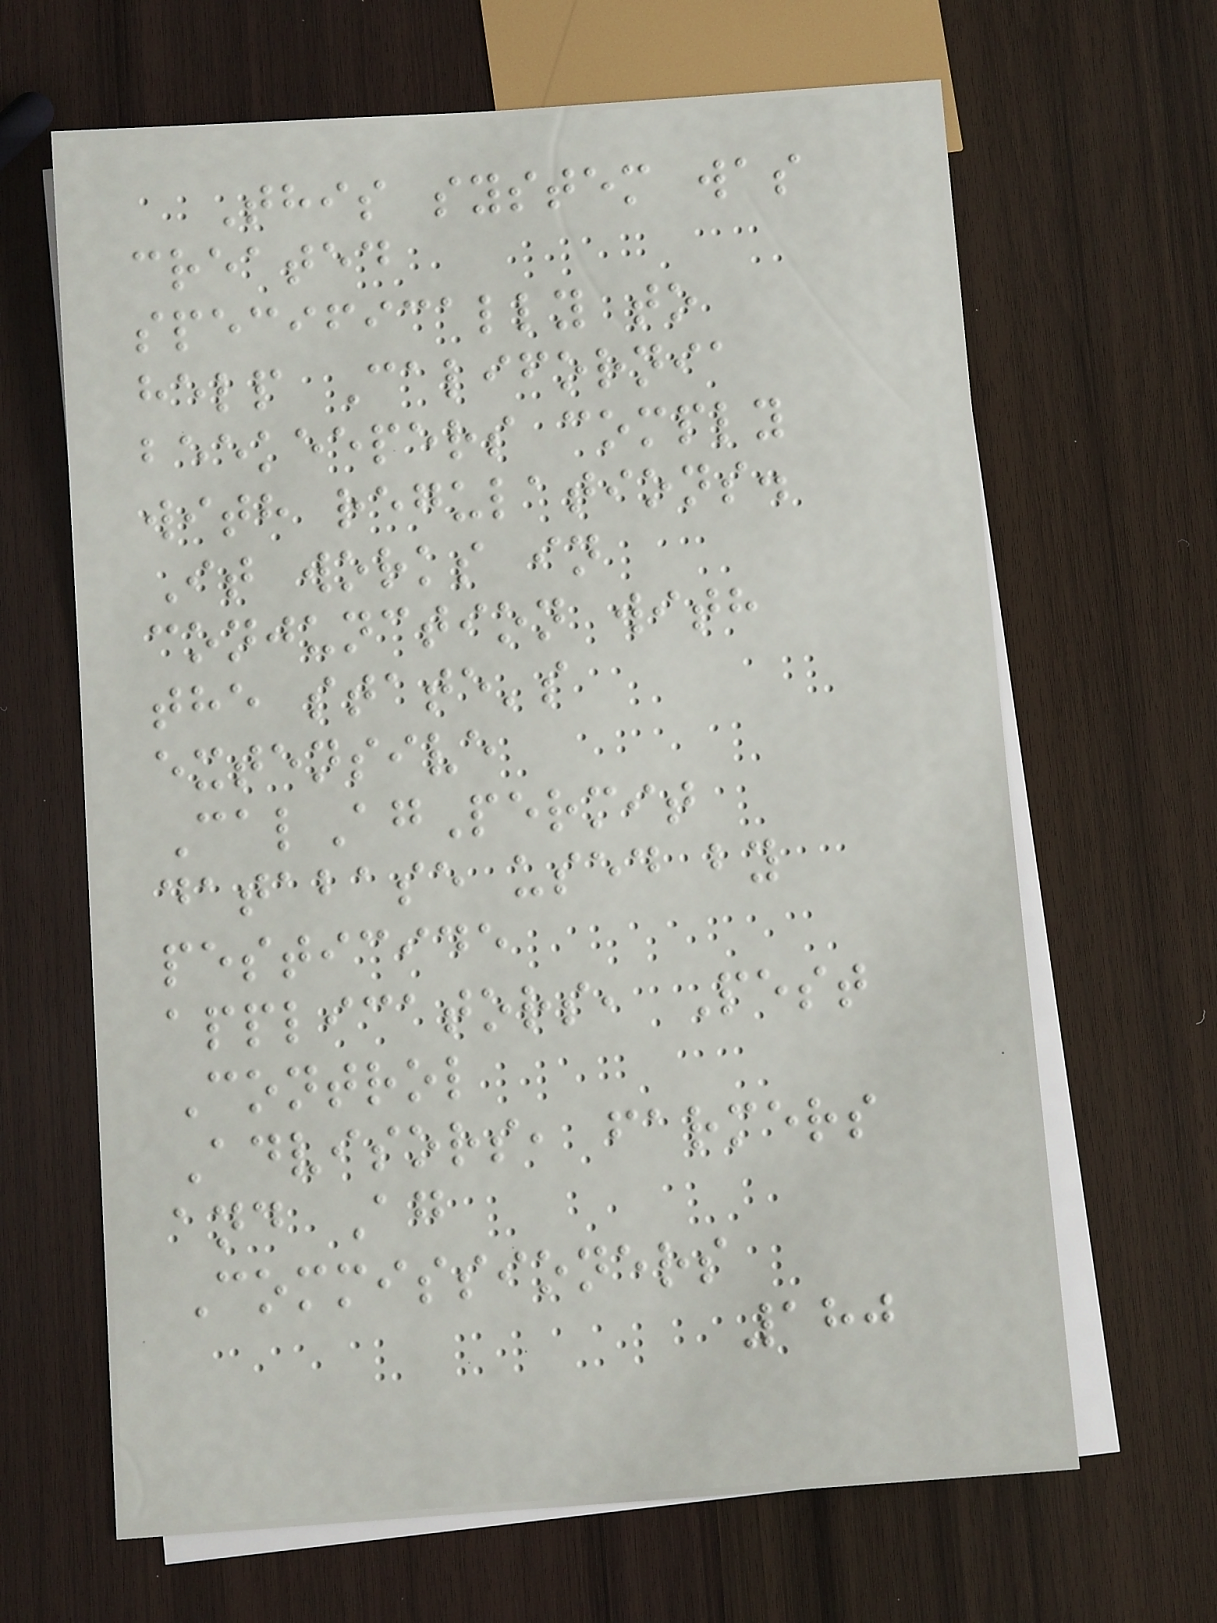This system was
created
specifically to
help California
beekeepers comply
with regulations.
It works in
conjunction with
the state's
extensive
CalAgPermit
database used by
pesticide
applicators, Pest
Control
Advisors, farmers
and Ag
Commissioners
180
